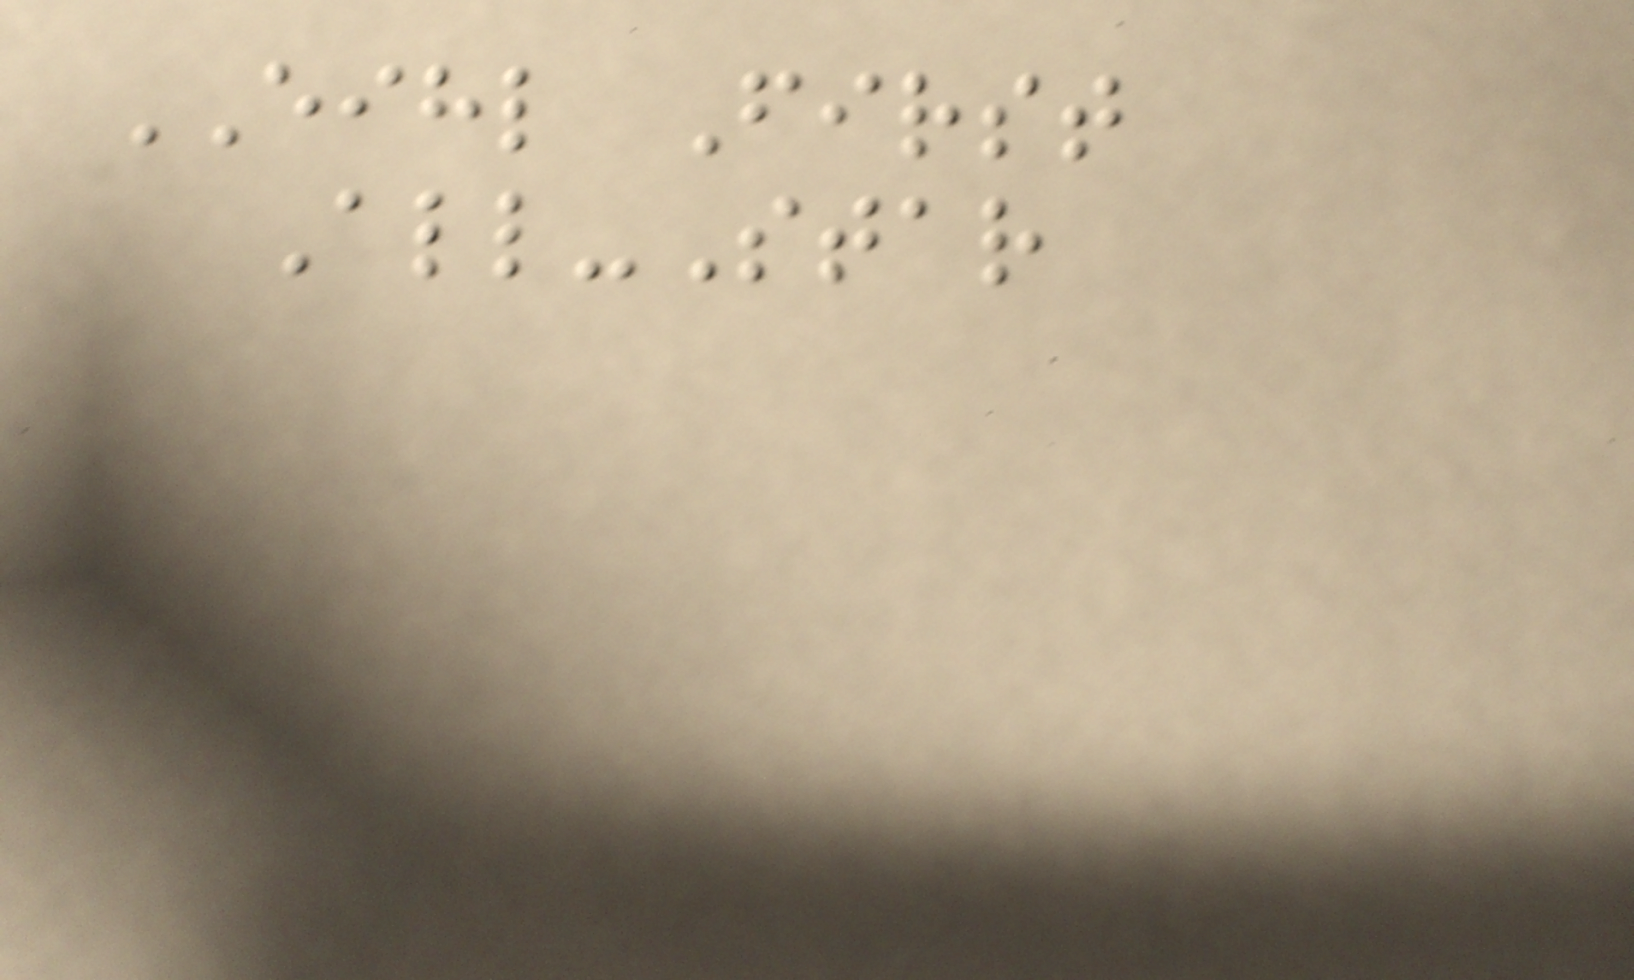EIHL First
All-Star
